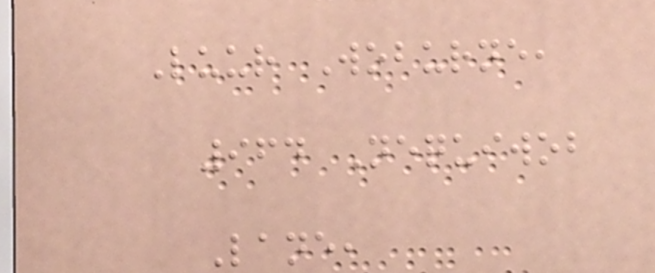Luur Woburne,
964 Nequiwob
Lane,
